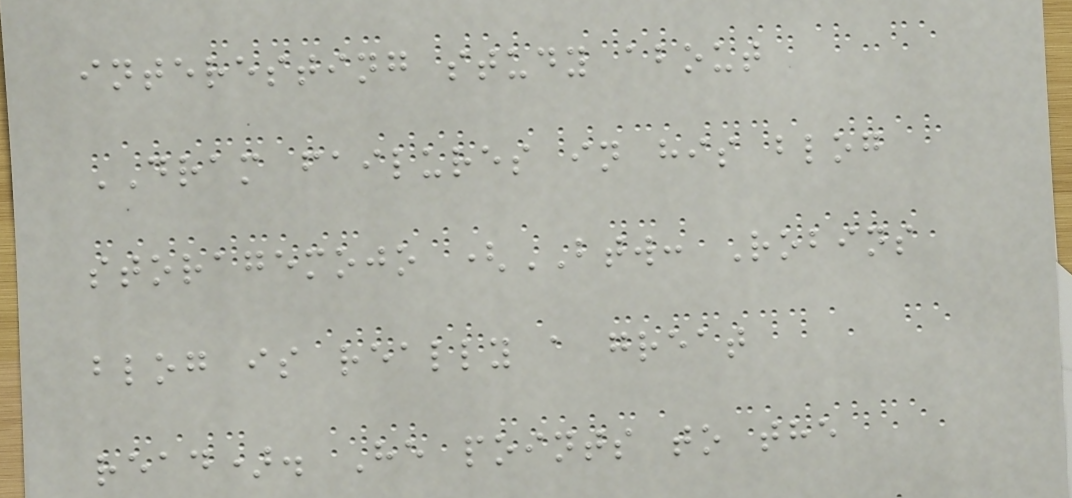interesting study about
DRAM failures in his blog
storagemojo (BTW: Robins
blog is really a great
read). He points to the
